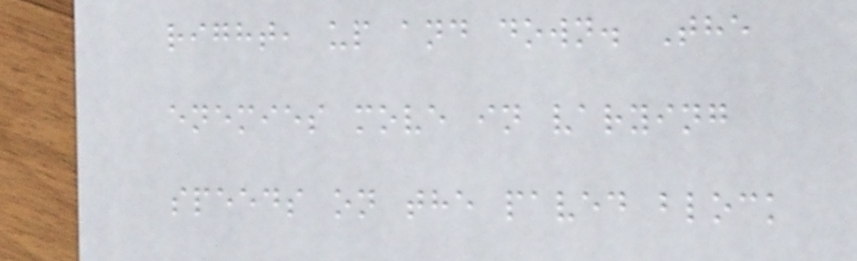right, up and down. The
enemies move in varying
speeds on the paved block
